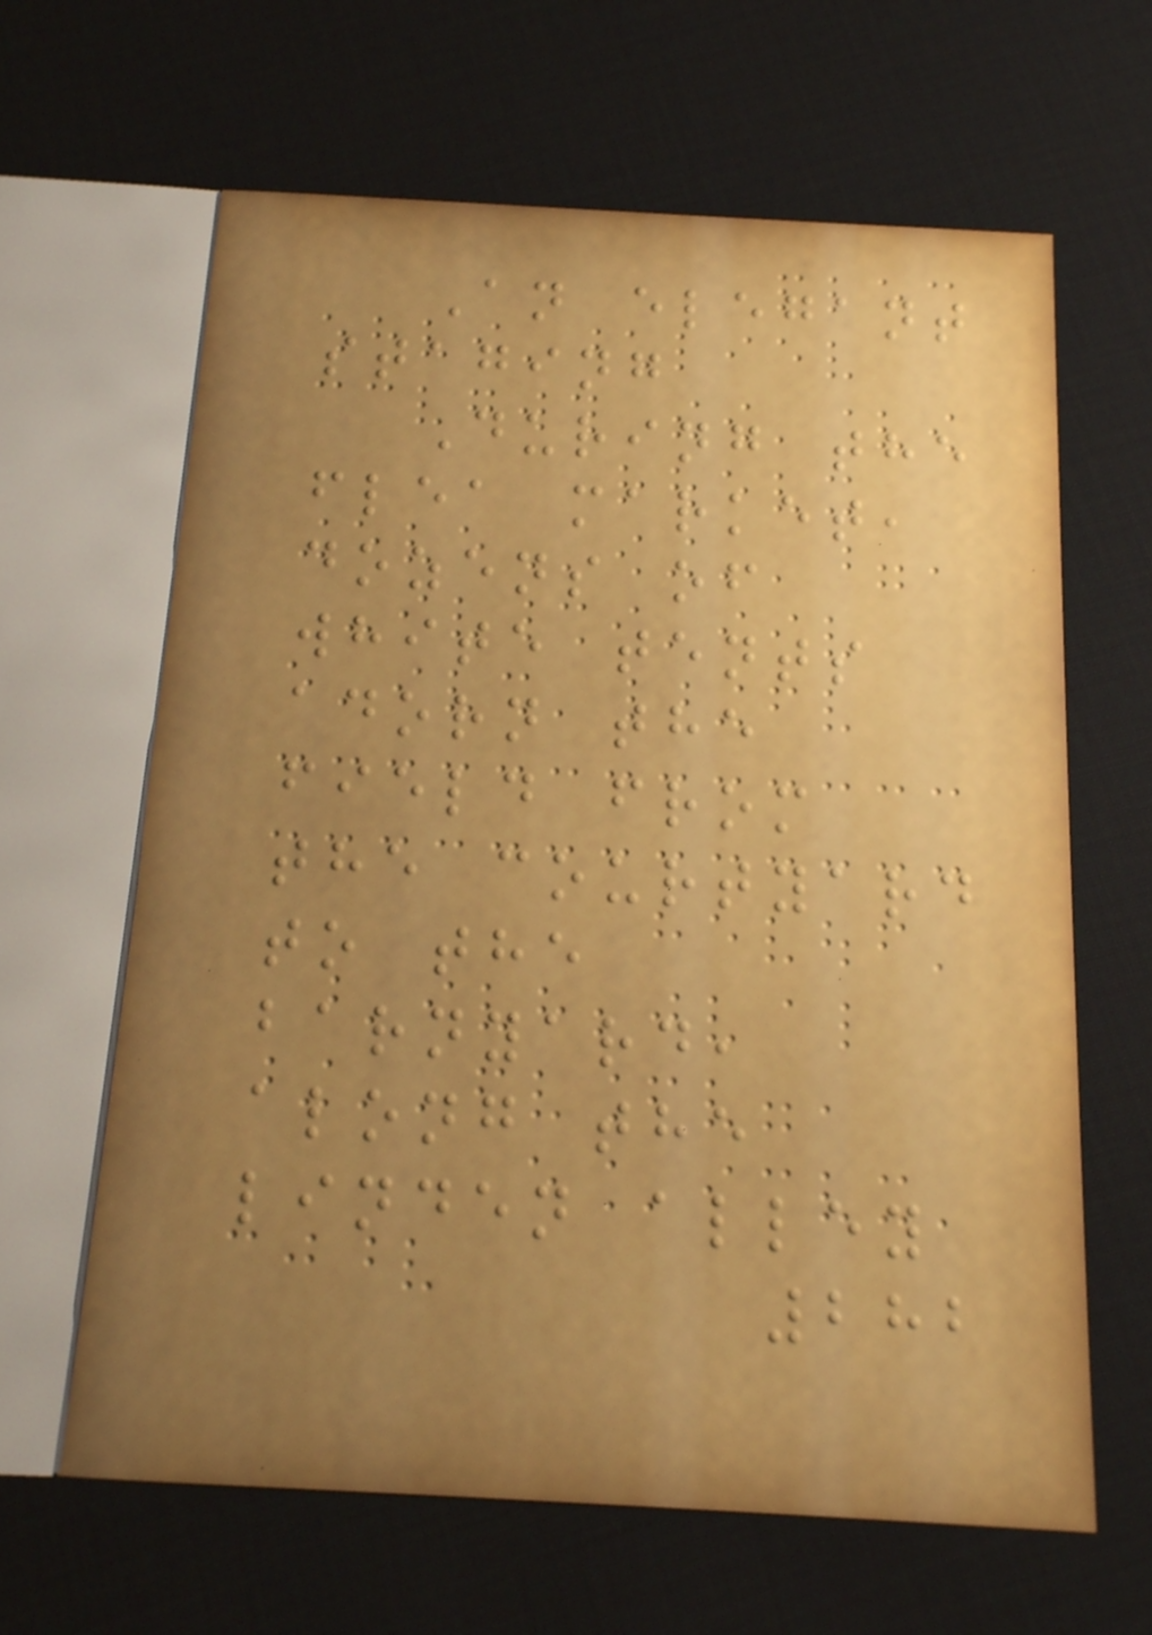An elegant
staging
During the
flea market,
dozens of
white tents
adorn the
field from
the courtyard
to the
barnyard,
along the
linden alley
282
